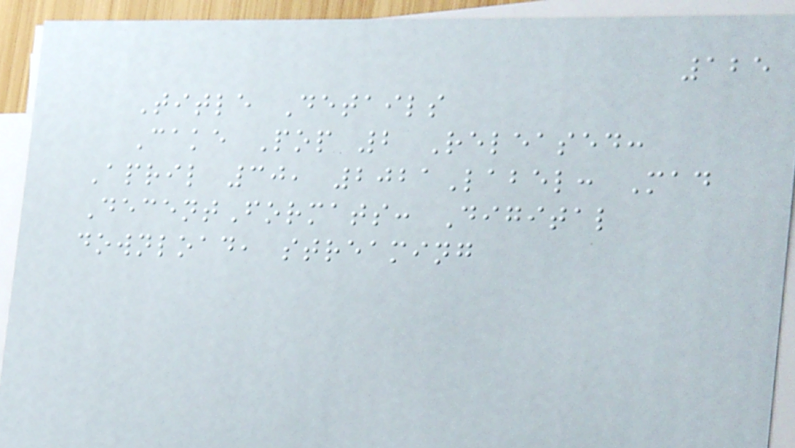125
Title Details
Cake Pop 2 Released:
April 30, 2021Label: Mad
DecentFormats: Digital
download, streaming
